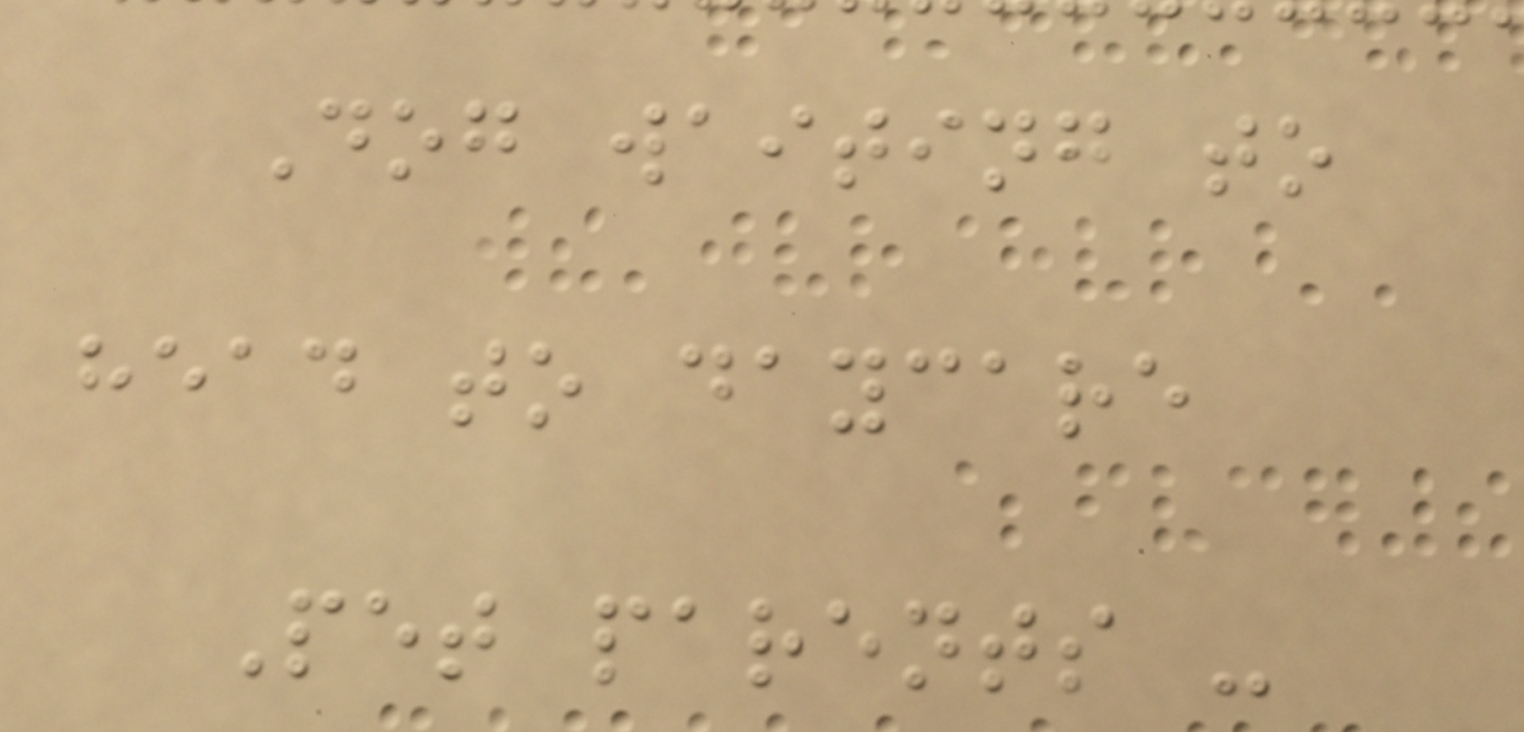Dog waiting to
head to daycare
Pet parents -
